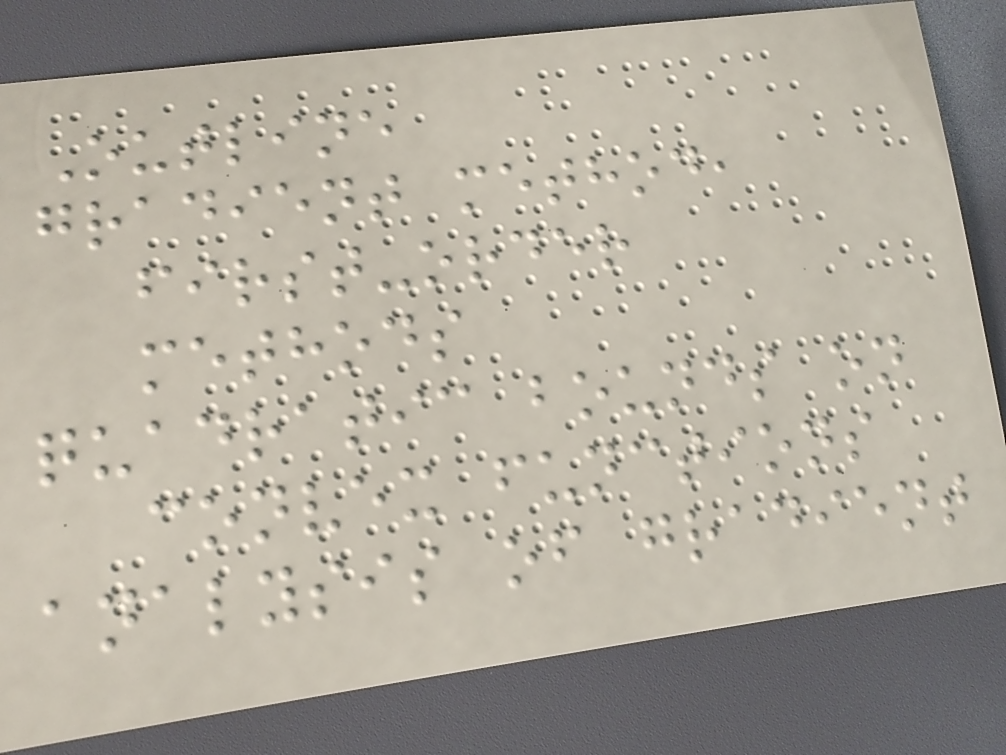Outline
gradient method,
first-order
methods
quadratic bounds on
convex functions
analysis of gradient
